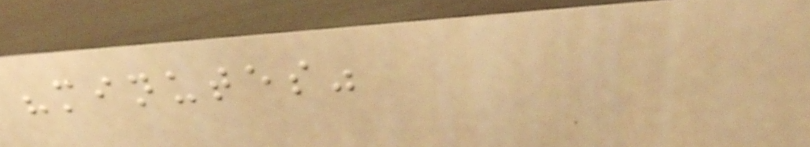"minutes"
